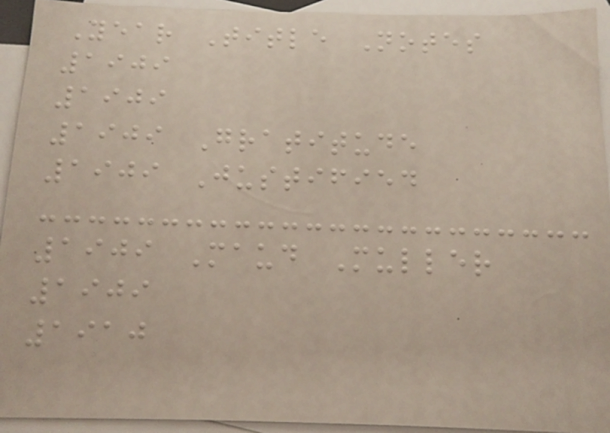Year Title Notes
1909
1909
1909 Gratitude
1909 Justified
1909 Maud Muller
1909
1910
